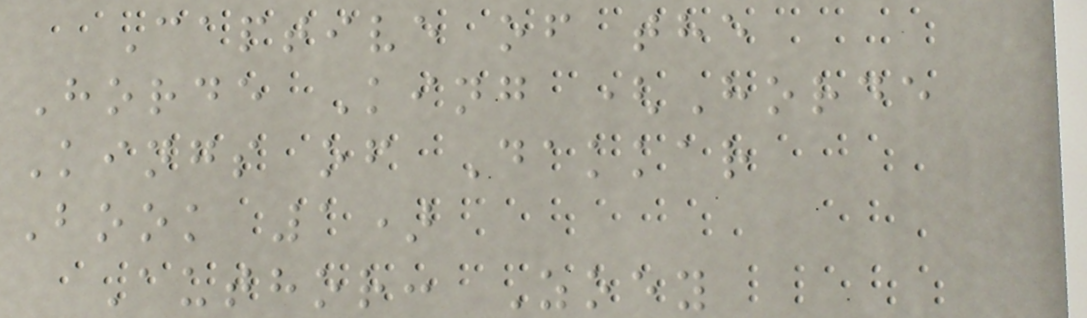Captive of the
Horde King (Horde
Kings of Dakkar
Book 1)
Author: Zoey
